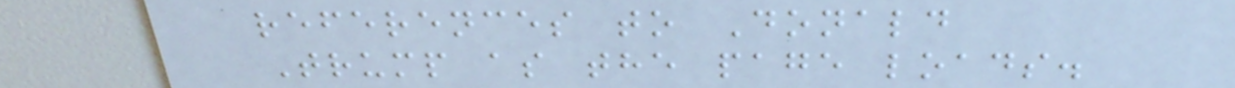references to Donald
Trump as the page loads.
